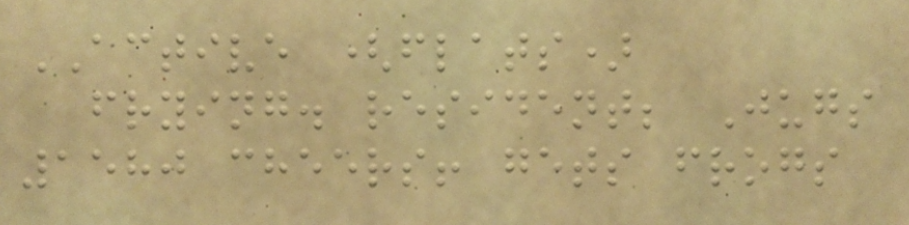ACTIVE (flats)
frying. resident; Jugs
1580 cheers! gets frogs
